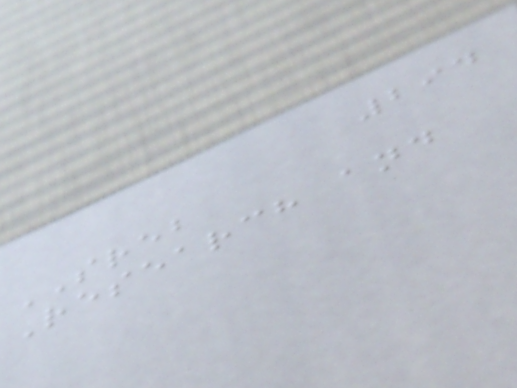294
SREB
Research and
